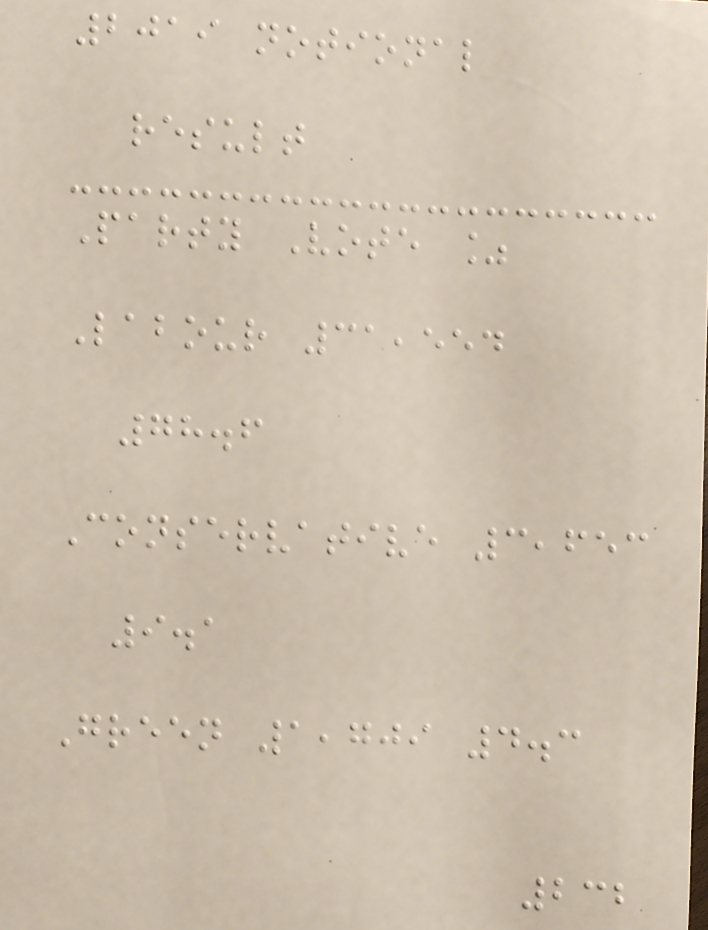2019 notional
result
Party Vote %
Labour 31,554
78.6
Conservative 3,653
9.1
Green 1,709 4.3
232
